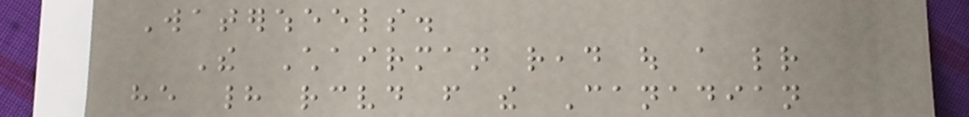Waterwheels.
The Chairman read out a letter
he had received from the Canadian
